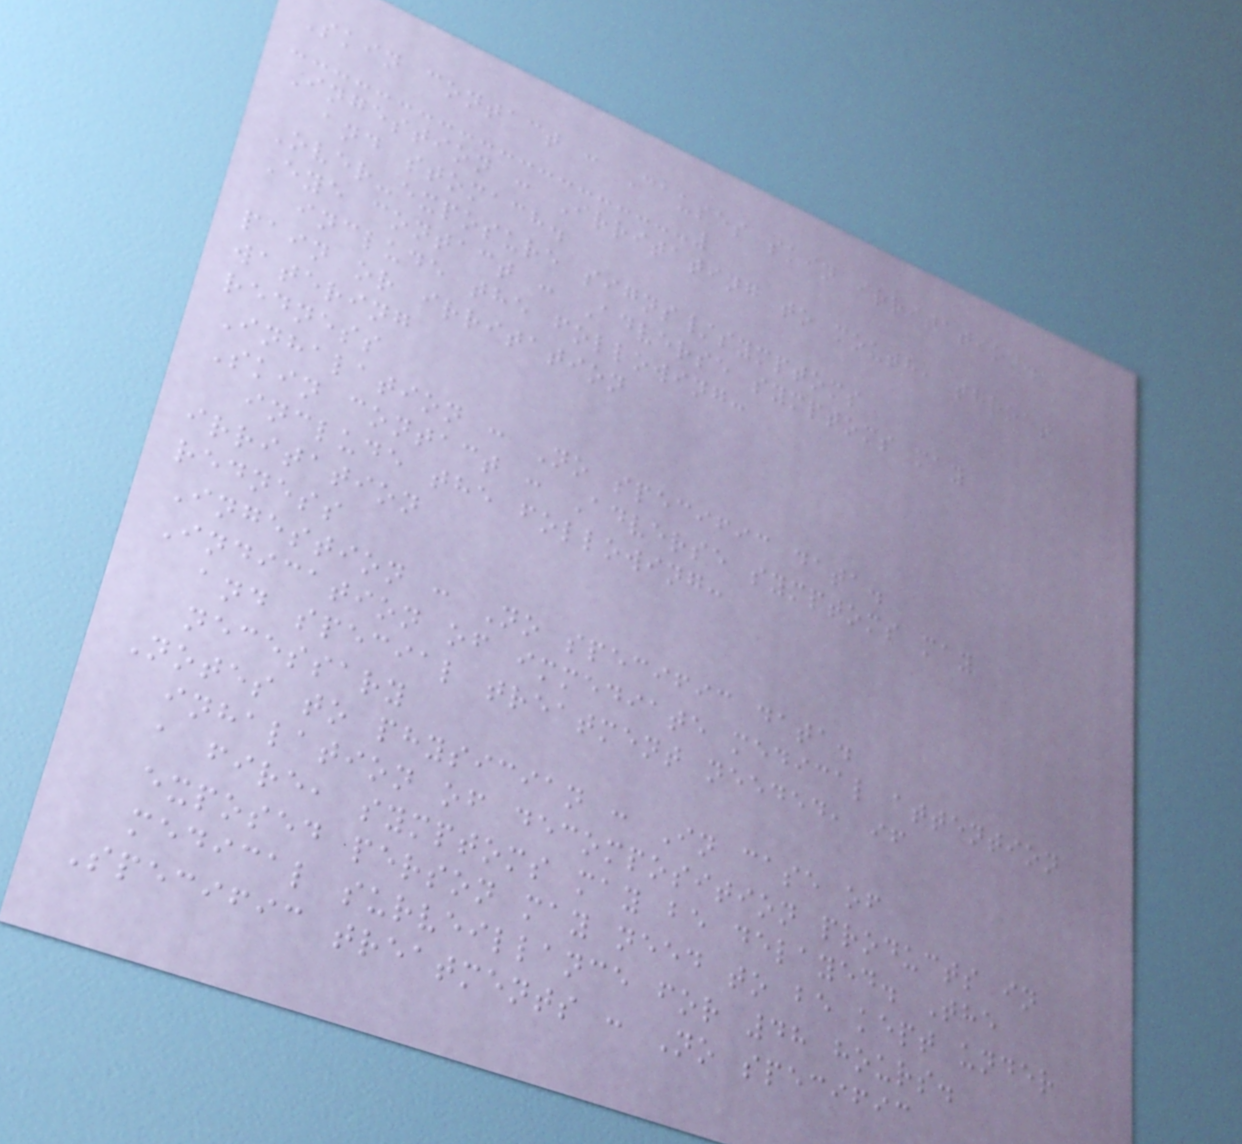Skin contact : Causes skin irritation.
Ingestion : Irritating to mouth, throat
and stomach.
Over-exposure signs/symptoms
Eye contact : Adverse symptoms may
include the following:
pain or irritation
watering
redness
Inhalation : No specific data.
Skin contact : Adverse symptoms may
include the following:
irritation
redness
Ingestion : No specific data.
Indication of immediate medical attention
and special treatment needed, if
necessary
Notes to physician : In case of
inhalation of decomposition products in
a fire, symptoms may be delayed. The
exposed person may need to be kept under
medical surveillance for 48 hours.
Specific treatments : No specific
